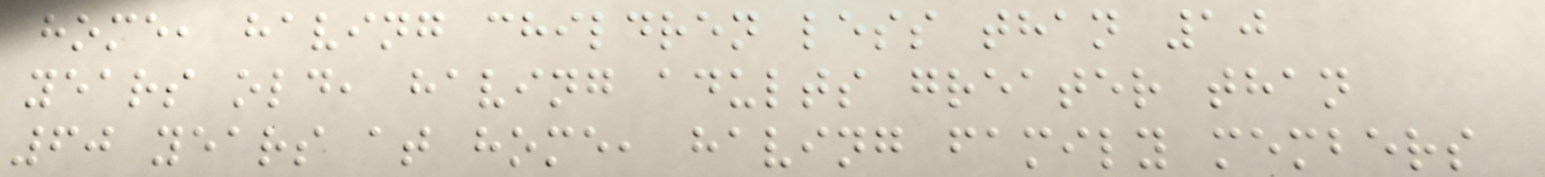home, having children less than 10
years old, having adults greater than
60 years at home, having family members
